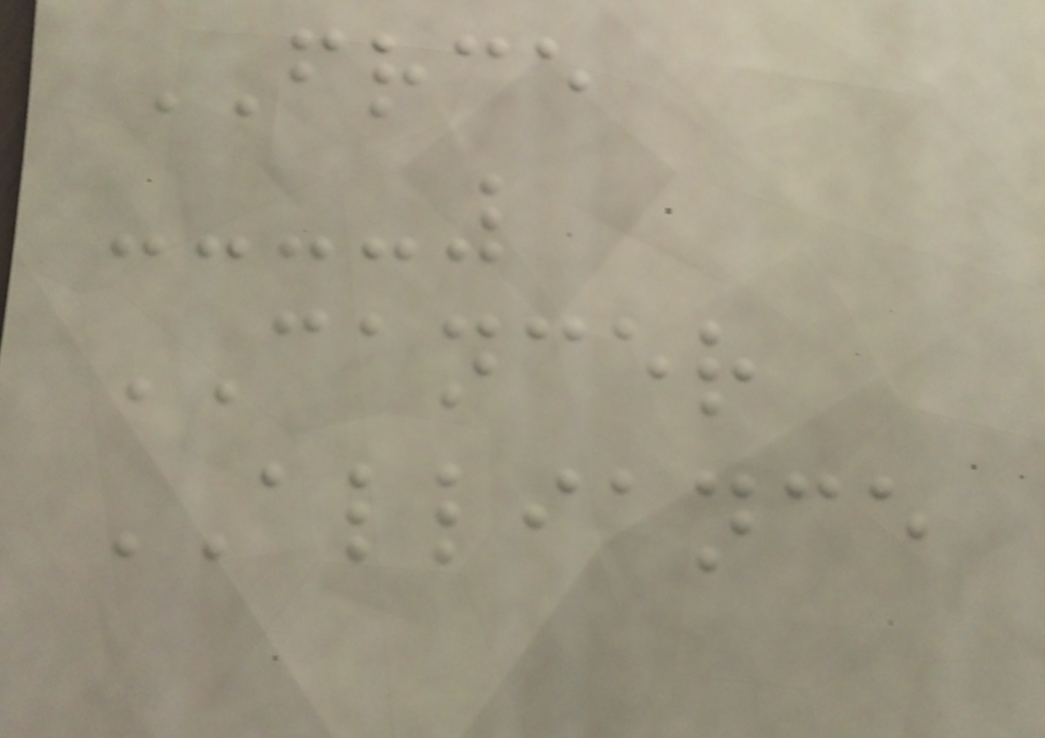FRCE
CANCER
ALLIANCE
